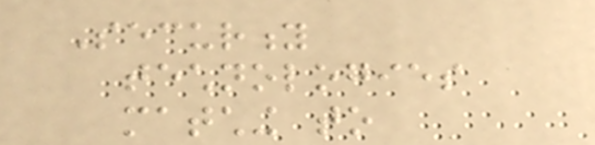Security
technologies
matching to
